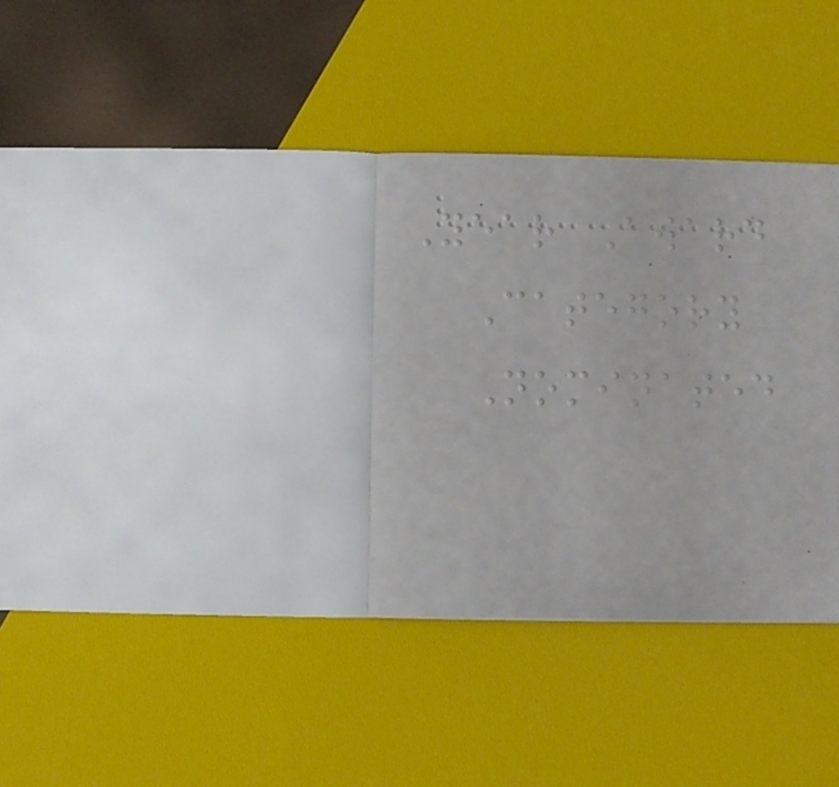Year Award
Category
Nominated
